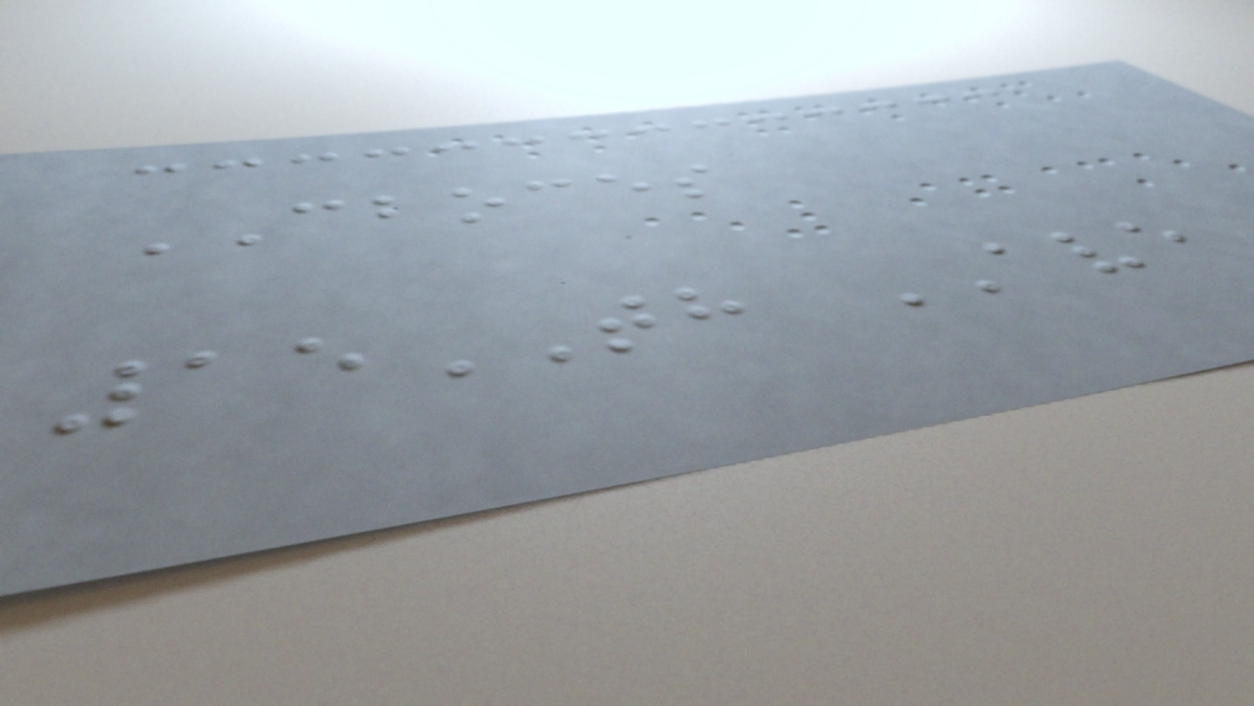CBOCES
15TH AVE
